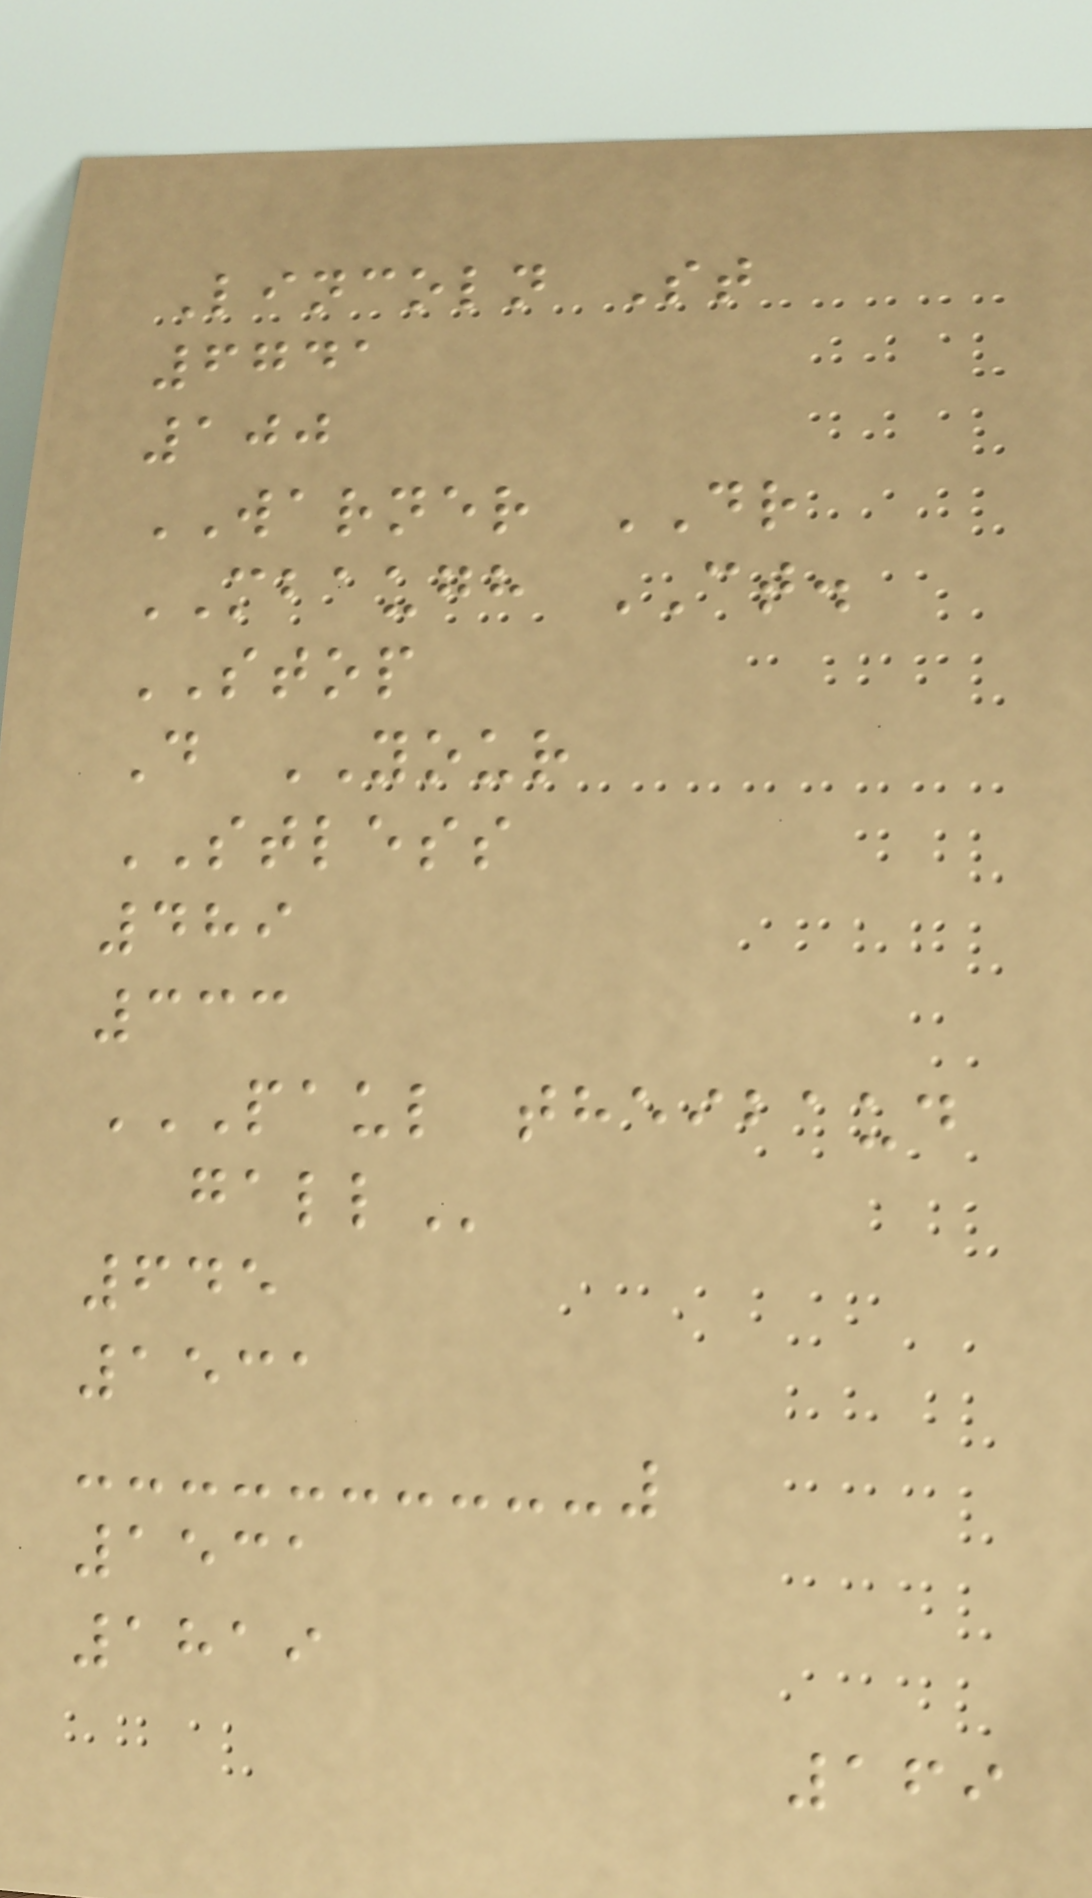Lincoln St
6741
100
WARNER DR
MBAUGH CT.
STOP
D YOUR
STLESS
489
333
PAUL THEIBAUD
GALL
645
1531
1531
1819
169
